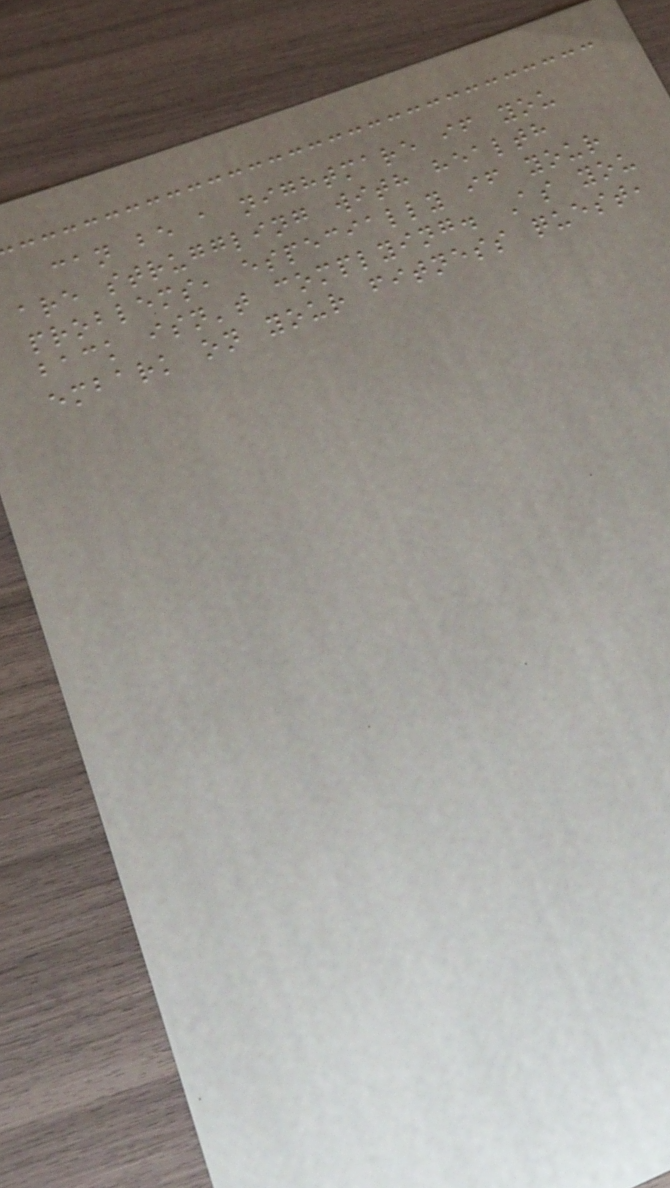can be a nightmare if you
are struggling with health
problems, especially if your
back isn't complying. As you
embark on your fitness quest,
